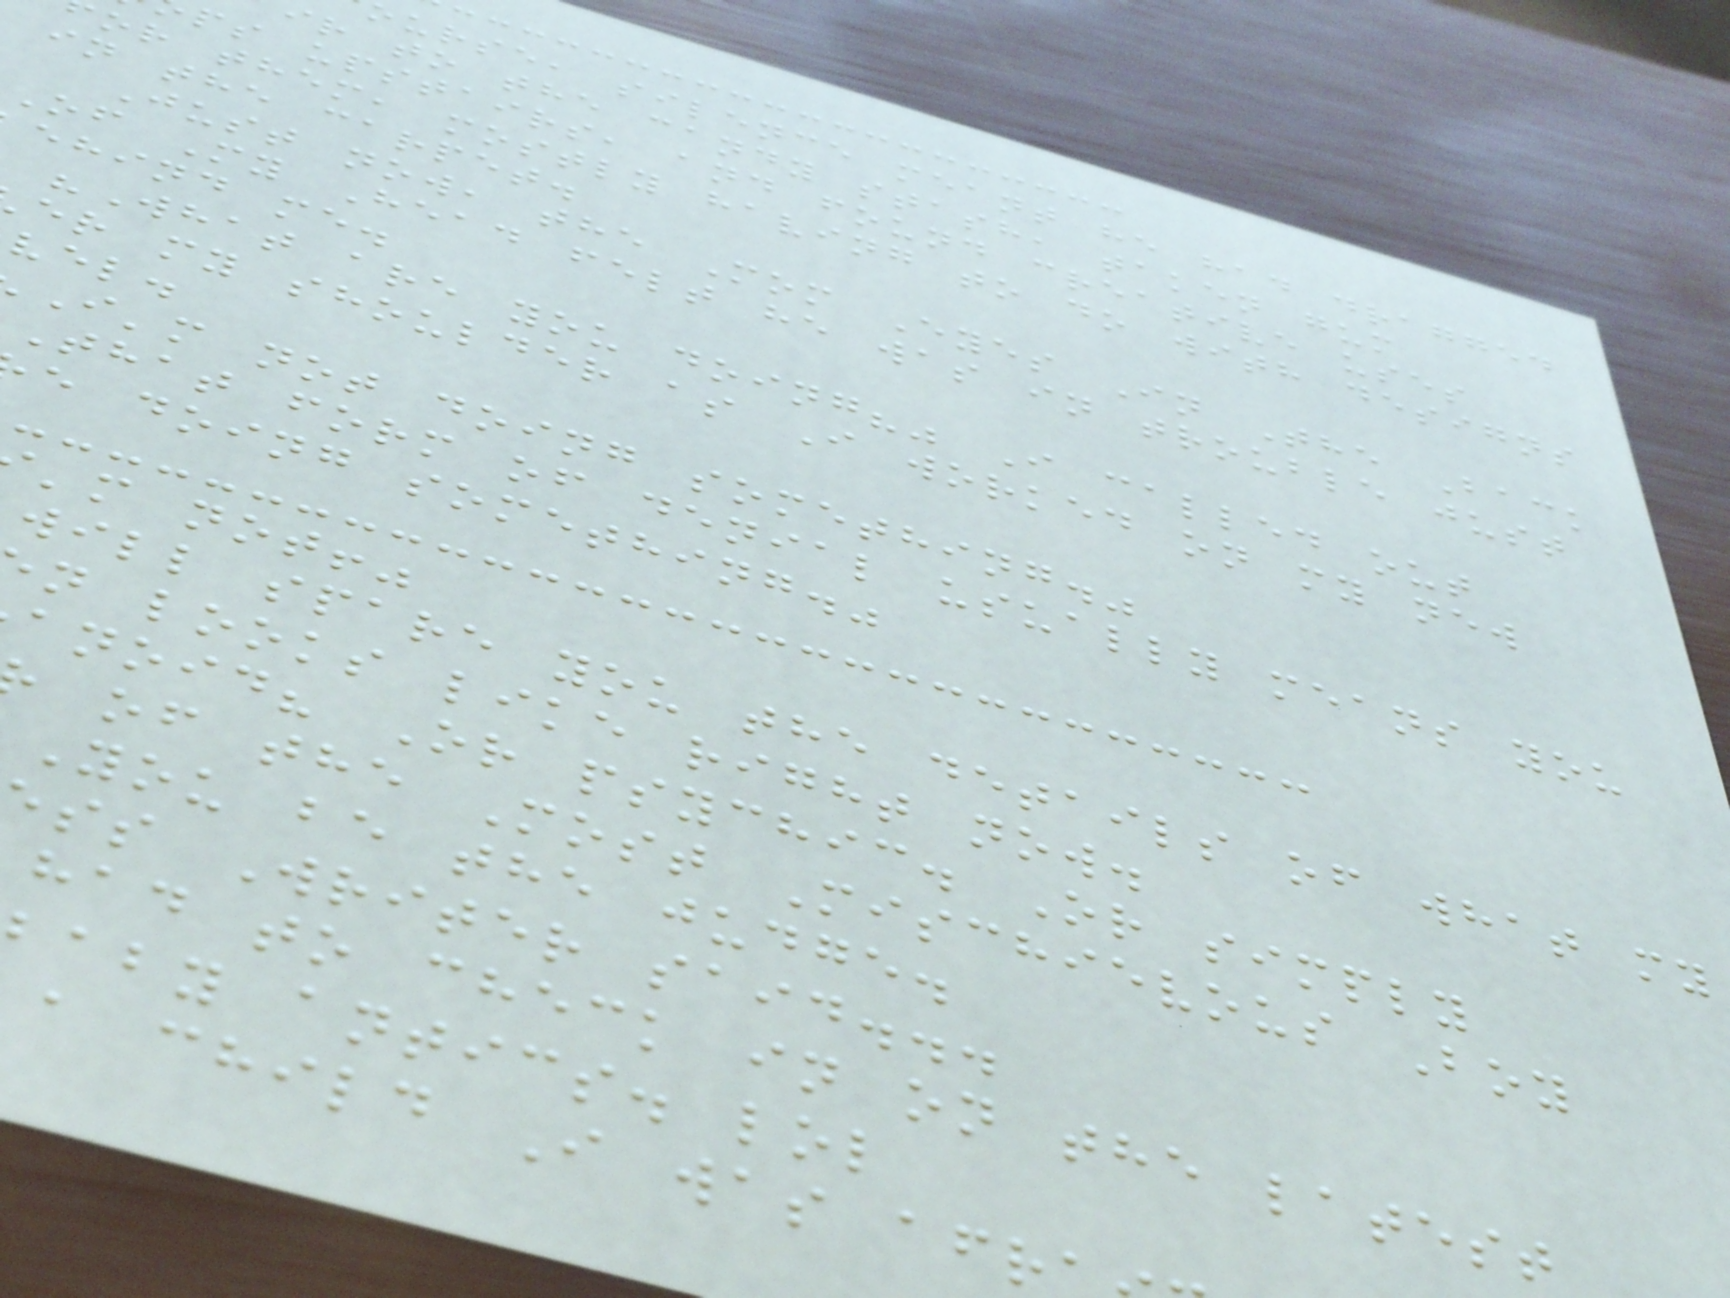ourse, silence meant he had dragged
ir to the candy stash, taken gum
ps upstairs, and found creative uses
or them, mostly having to do with designs
in the carpet.
Just now, the Mom Eyes In The Back
Of My Head felt he was in trouble just
ehind me.
"What are you doing?" I called out
er my shoulder as I worked on my new
vel.
I'm not doing something."
That form of denial usually means you
e doing something."
'm not!"
will spare you the details of what my
n looks like right now.
anoid? Or psychic. Or simply
of the Most Mischievous Boy
You be the judge.
ss Writer said...
had to check in on the latest
aby antics. lol
a child I was afr
